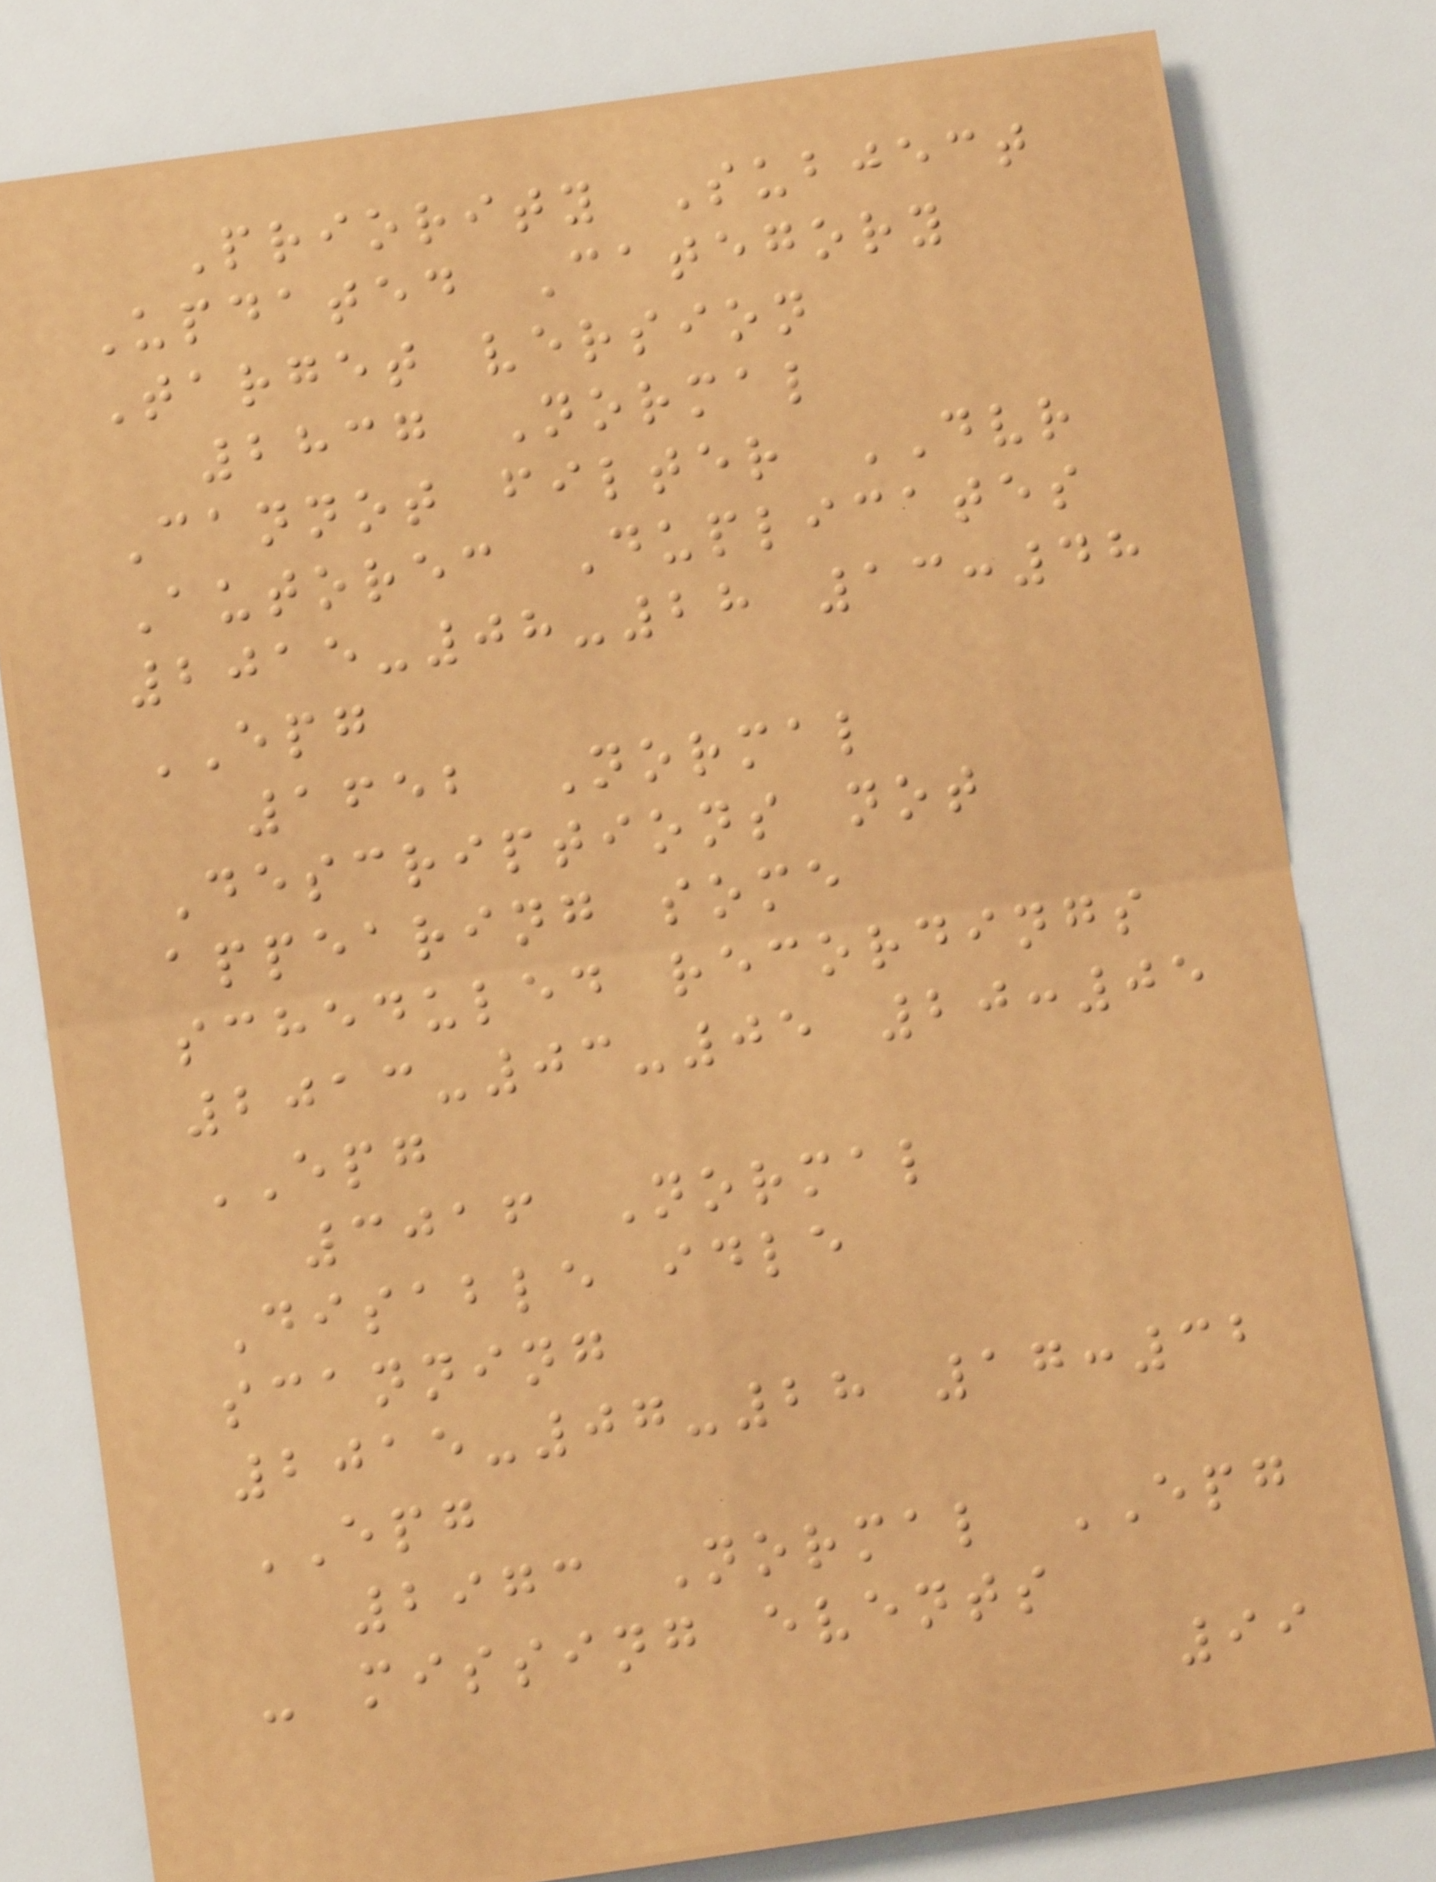Priority Subject
Updated Category
Target version
2837 Normal
Cannot filter DVR
Autorec Duplicates
2015-08-28 13:48
EPG
1652 Normal
Descriptions not
appearing some
scheduled recordings
2013-03-05 20:05
EPG
3016 Normal
Disable idle
scanning
2015-07-28 17:32
EPG
2973 Normal EPG
- missing events
99
